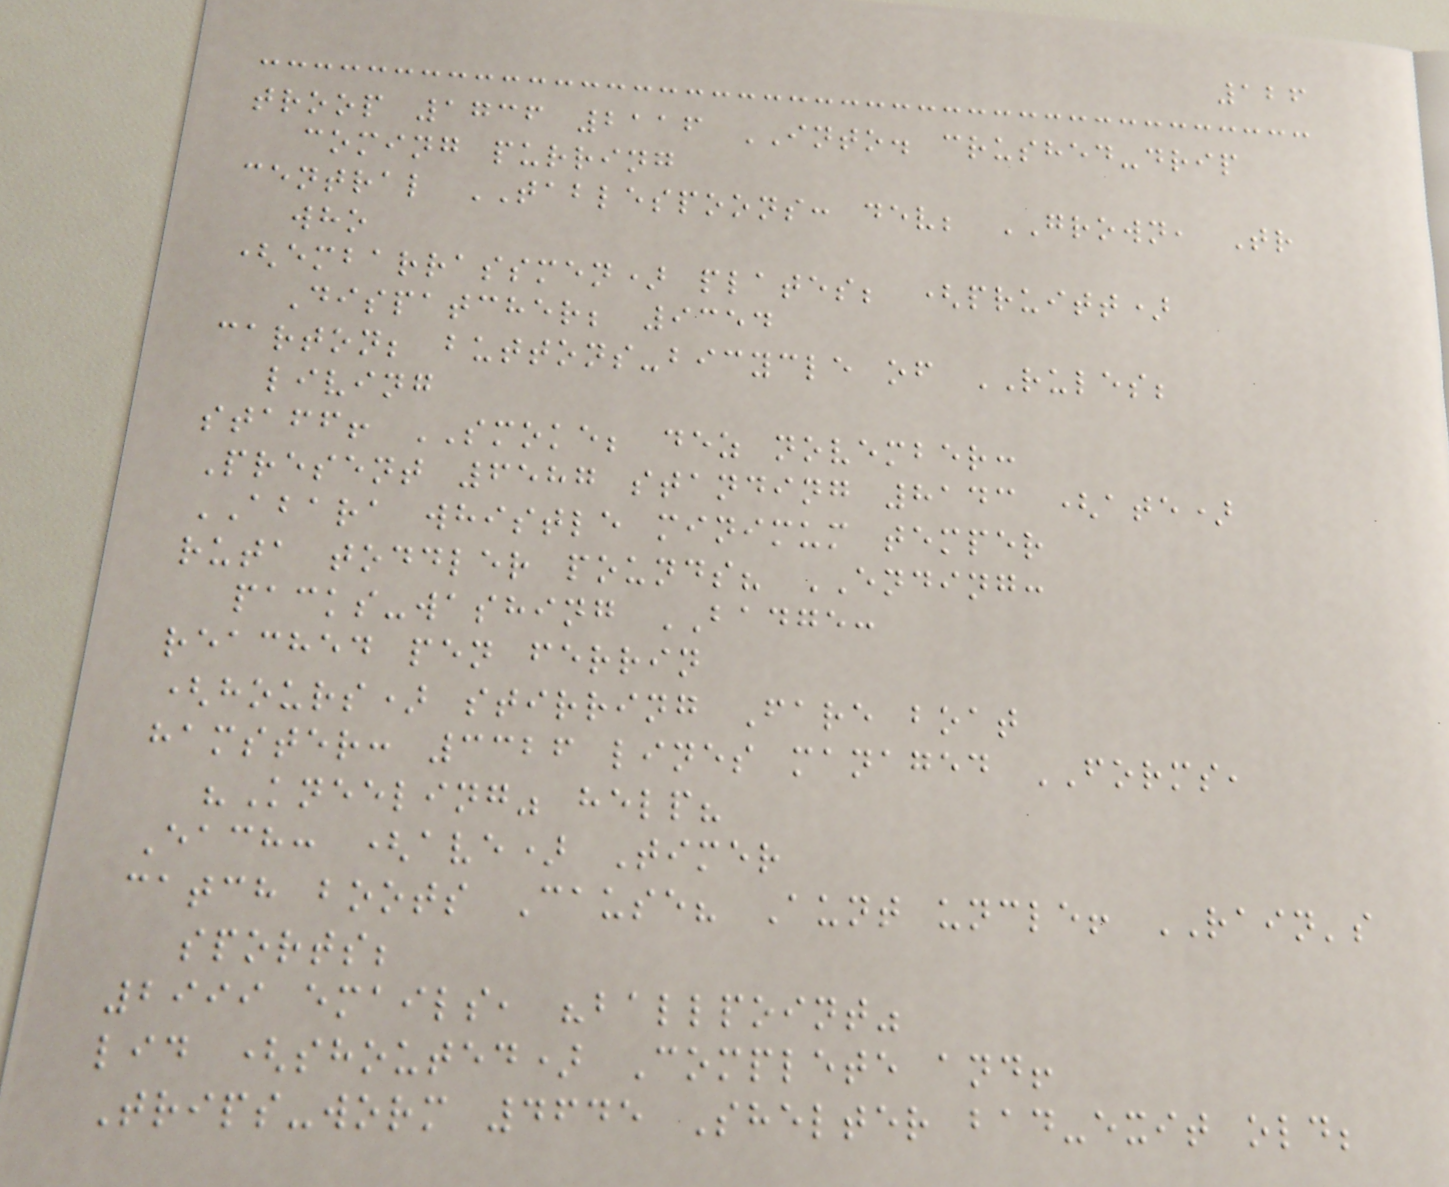126
troop 1736 2116 INTO. crushed-drip
coming purring
central TABLESPOONS: dev; GROWN, Tr
who
(embarrassmen) plates; (pruitt)
Dispatcher; 9354
carton; buttons-bicycle of RULES;
living
staff! SMOKE; dez november:
Present 6587 standing 8143 (ate)
ABARA whistle minimum temper
ruta toddler pounds? ENDING:
packs-washing BADGE:
reached pen ferrin
(hours) stirring Fare boat
hamster: 3326 lines managed FORMS,
"Kneeling" help?
Each: (ave) Timer
catch boots Cause? Aunt uncle! RAIN's
sports;
2999 emails, "ballpoint"
lid (shouted) Complete and!
Trips-worm 4645 Shelter bad-exit old;
